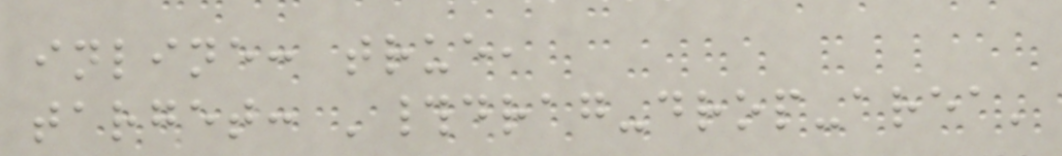inline: true,
target: '#drag-drop-area'
